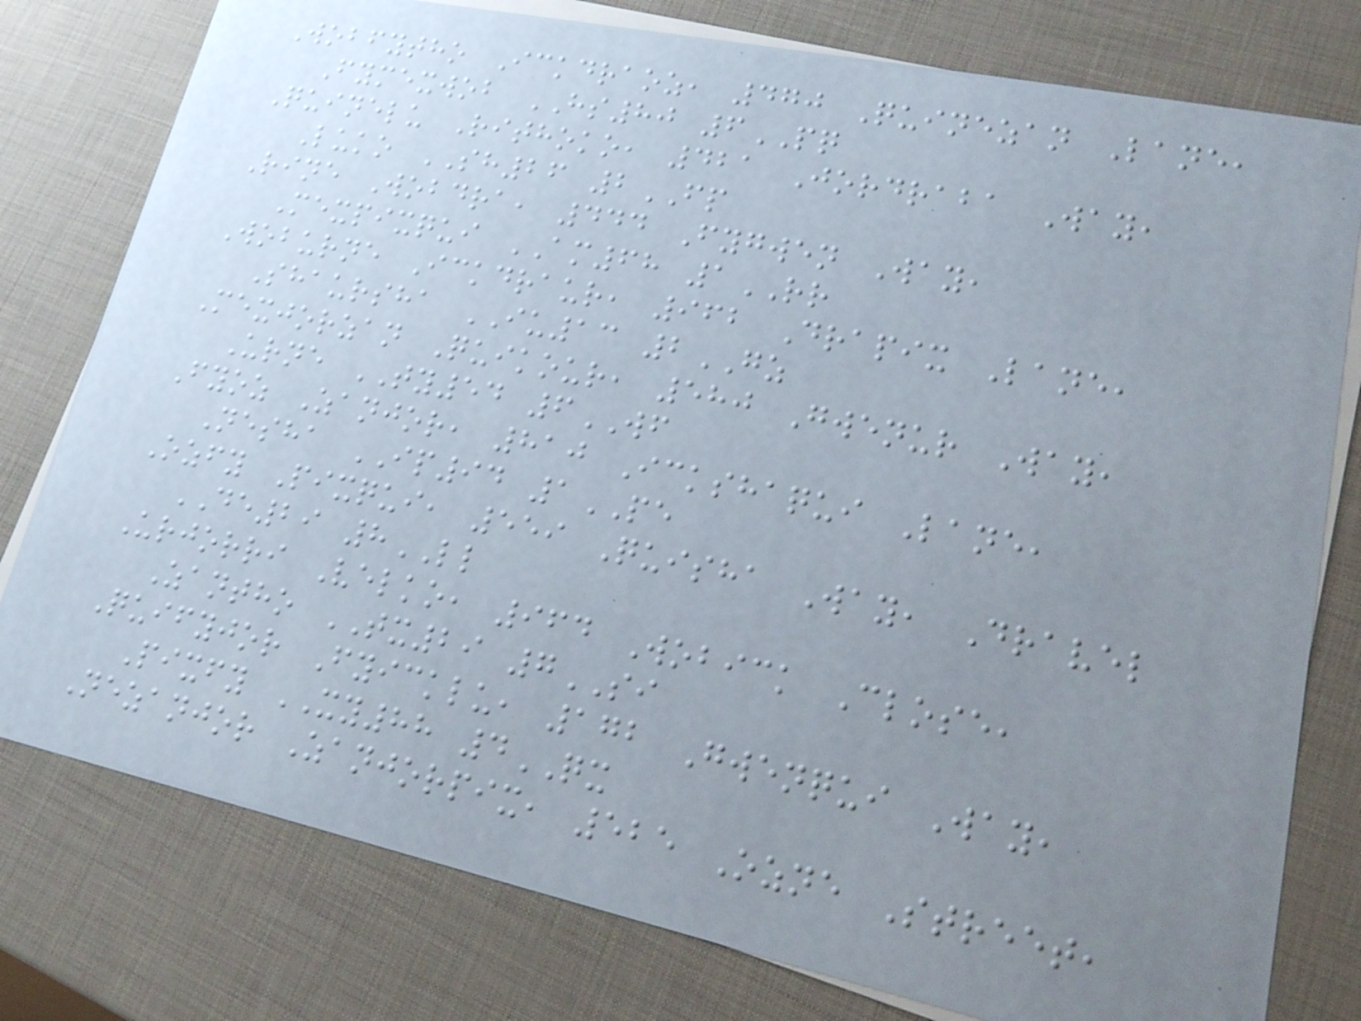Wobfytho Ickdraoz, 470 Quinezan Lane,
Fymexwob HS80 6PQ
Quinelu Rithoko, 421 Jordraba Way,
Luko SH26 2FP
Rine Wobdra, 444 Fygwen Way,
Mexpixqui AM68 1RR
Woburne Ickdraur, 962 Drapix Lane,
Shaursha IU13 2GZ
Mexjorzan Quikour, 580 Gwenur Way,
Urne TY54 6WF
Fyoz Zanjor, 810 Ickshaqui Lane,
Nesha IP94 1PE
Ozfy Pixqui, 559 Quisha Way, Dravel
DE29 8LL
Urjorri Velko, 964 Wobick Close,
Zantho TX29 7SI
Quifyjor Fyicklu, 172 Gwenqui Way,
Pixfy XY88 4QX
Nezanjor Zanjorpix, 525 Ozne Street,
